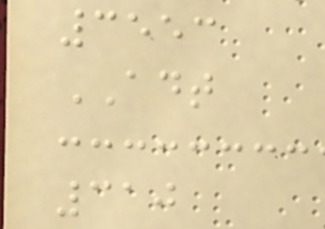3553
ADT
310
